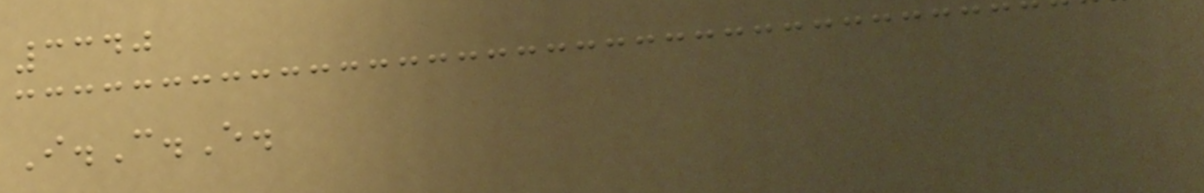3340
I.C.E.
